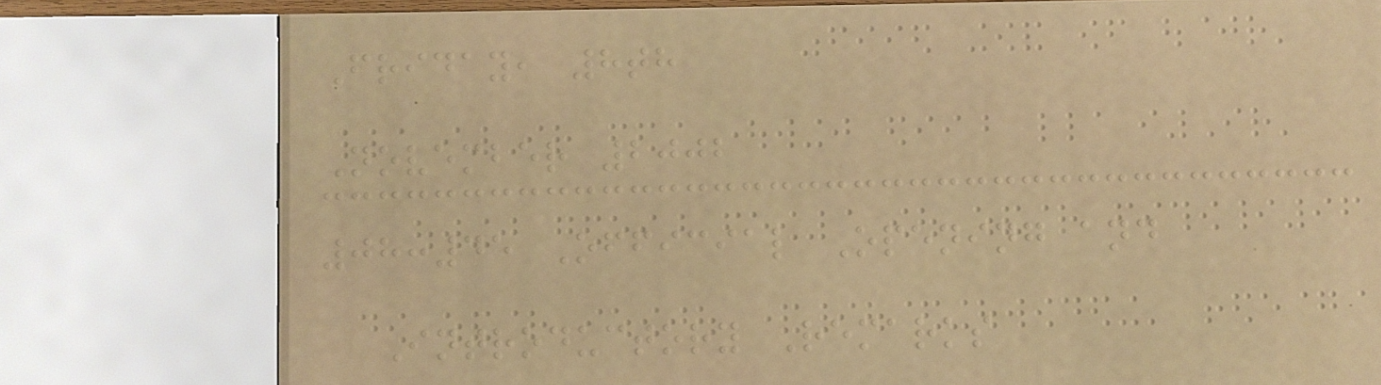Friday, 8th
November 2002
08:45 Official Opening and
Introductory Remarks
